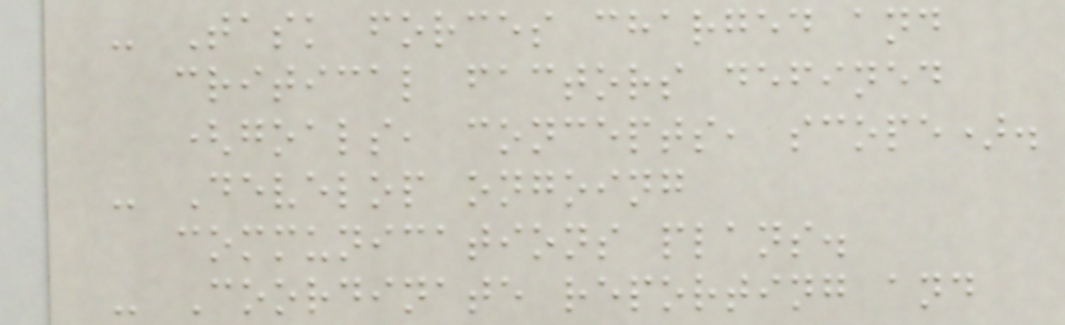- Task forces charged and
critical factors defined
(goals, concepts, scope).
- Develop ongoing
communications plans.
- Coordinate reporting and
